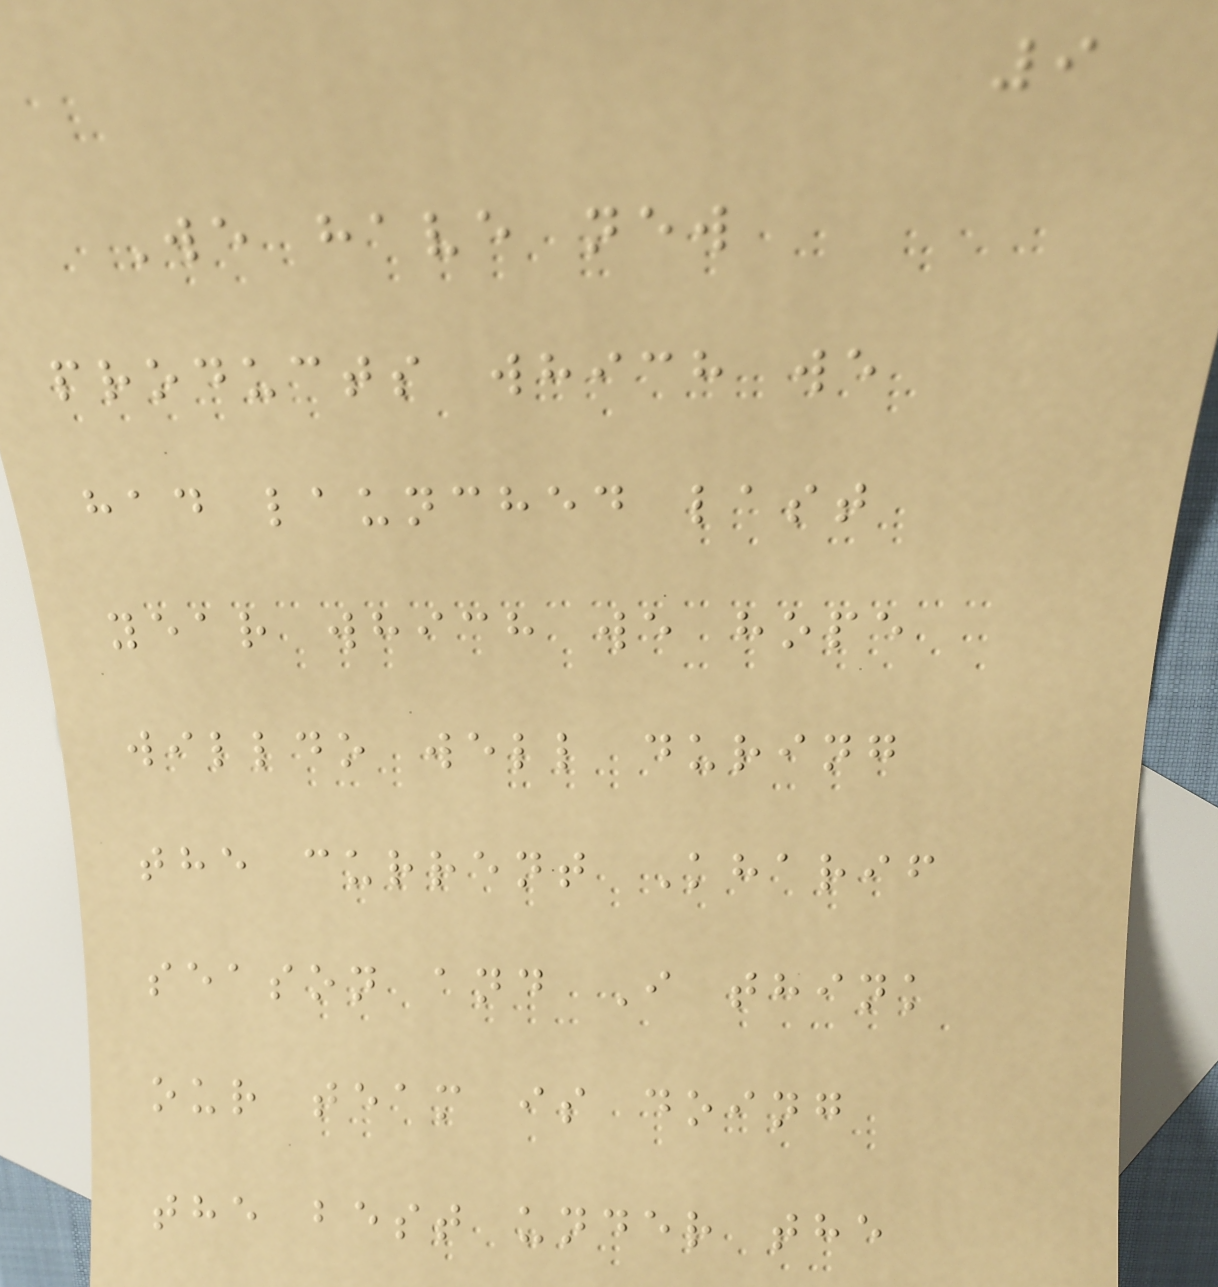9
We have new
products which we
had launched last
year which we hope
willdo well during
the current Kharif
season and I think
our team is doing
the best under the
